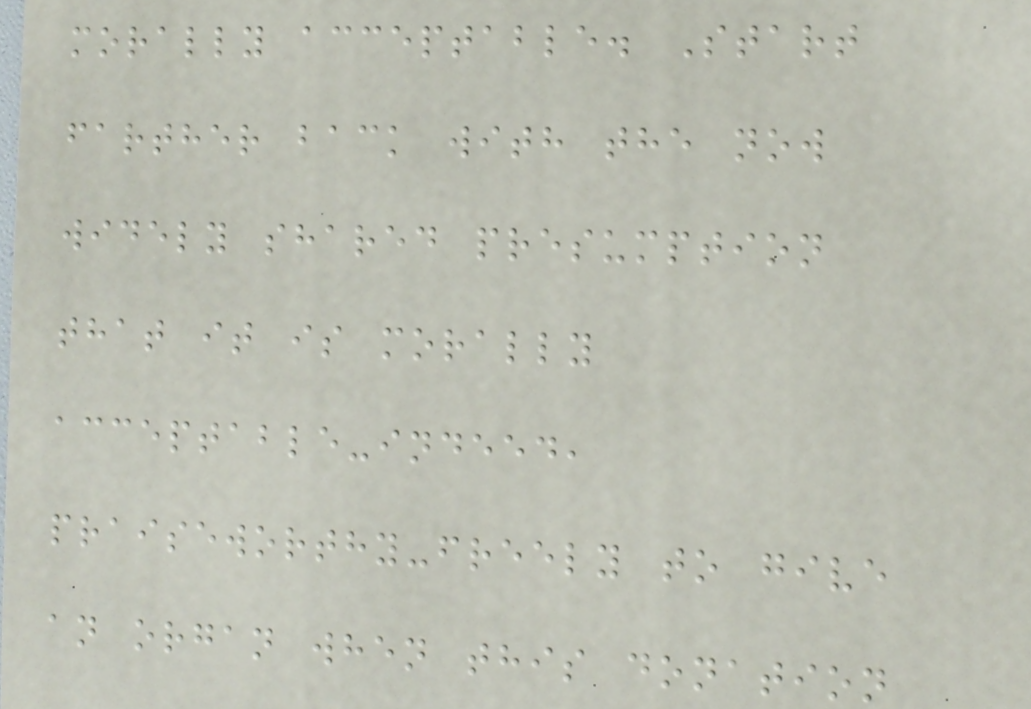morally acceptable. Start
farther back with the now
widely shared presumption
that it is morally
acceptable-indeed,
praiseworthy-freely to give
an organ when this donation
